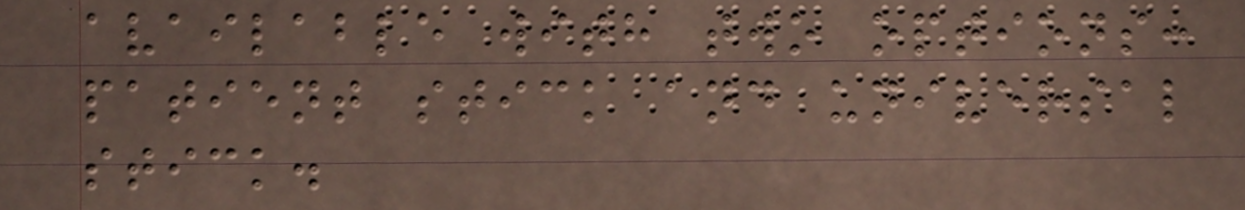available with two options:
patient stick and universal
stick.
